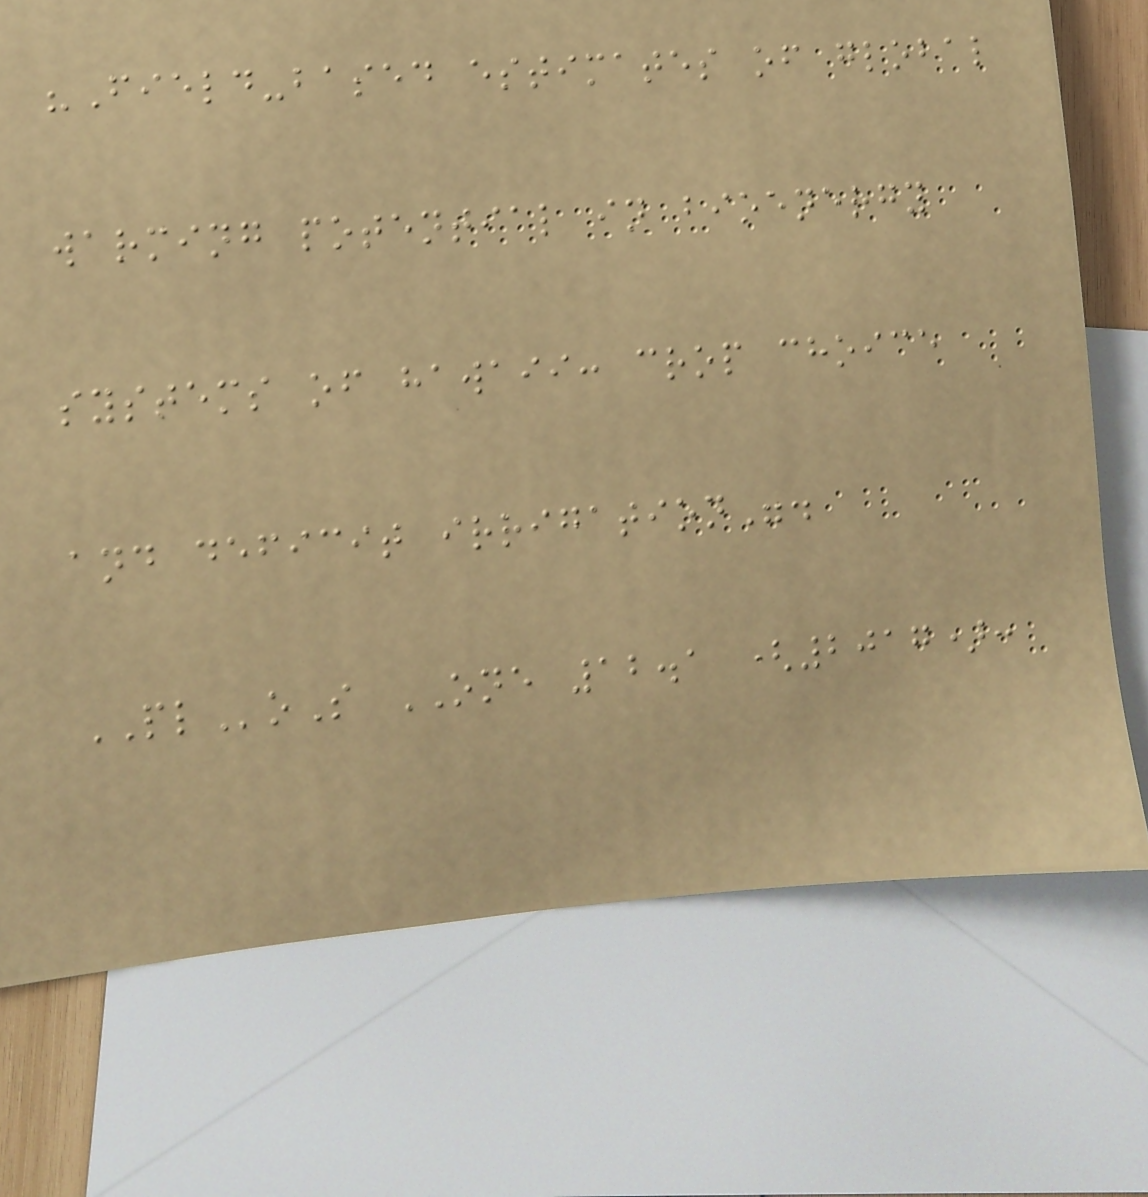"Field-based estimates of global
warming potential in bioenergy
systems of hawaii: crop choice
and deficit irrigation".
PLoS ONE 12.1 (2017):
